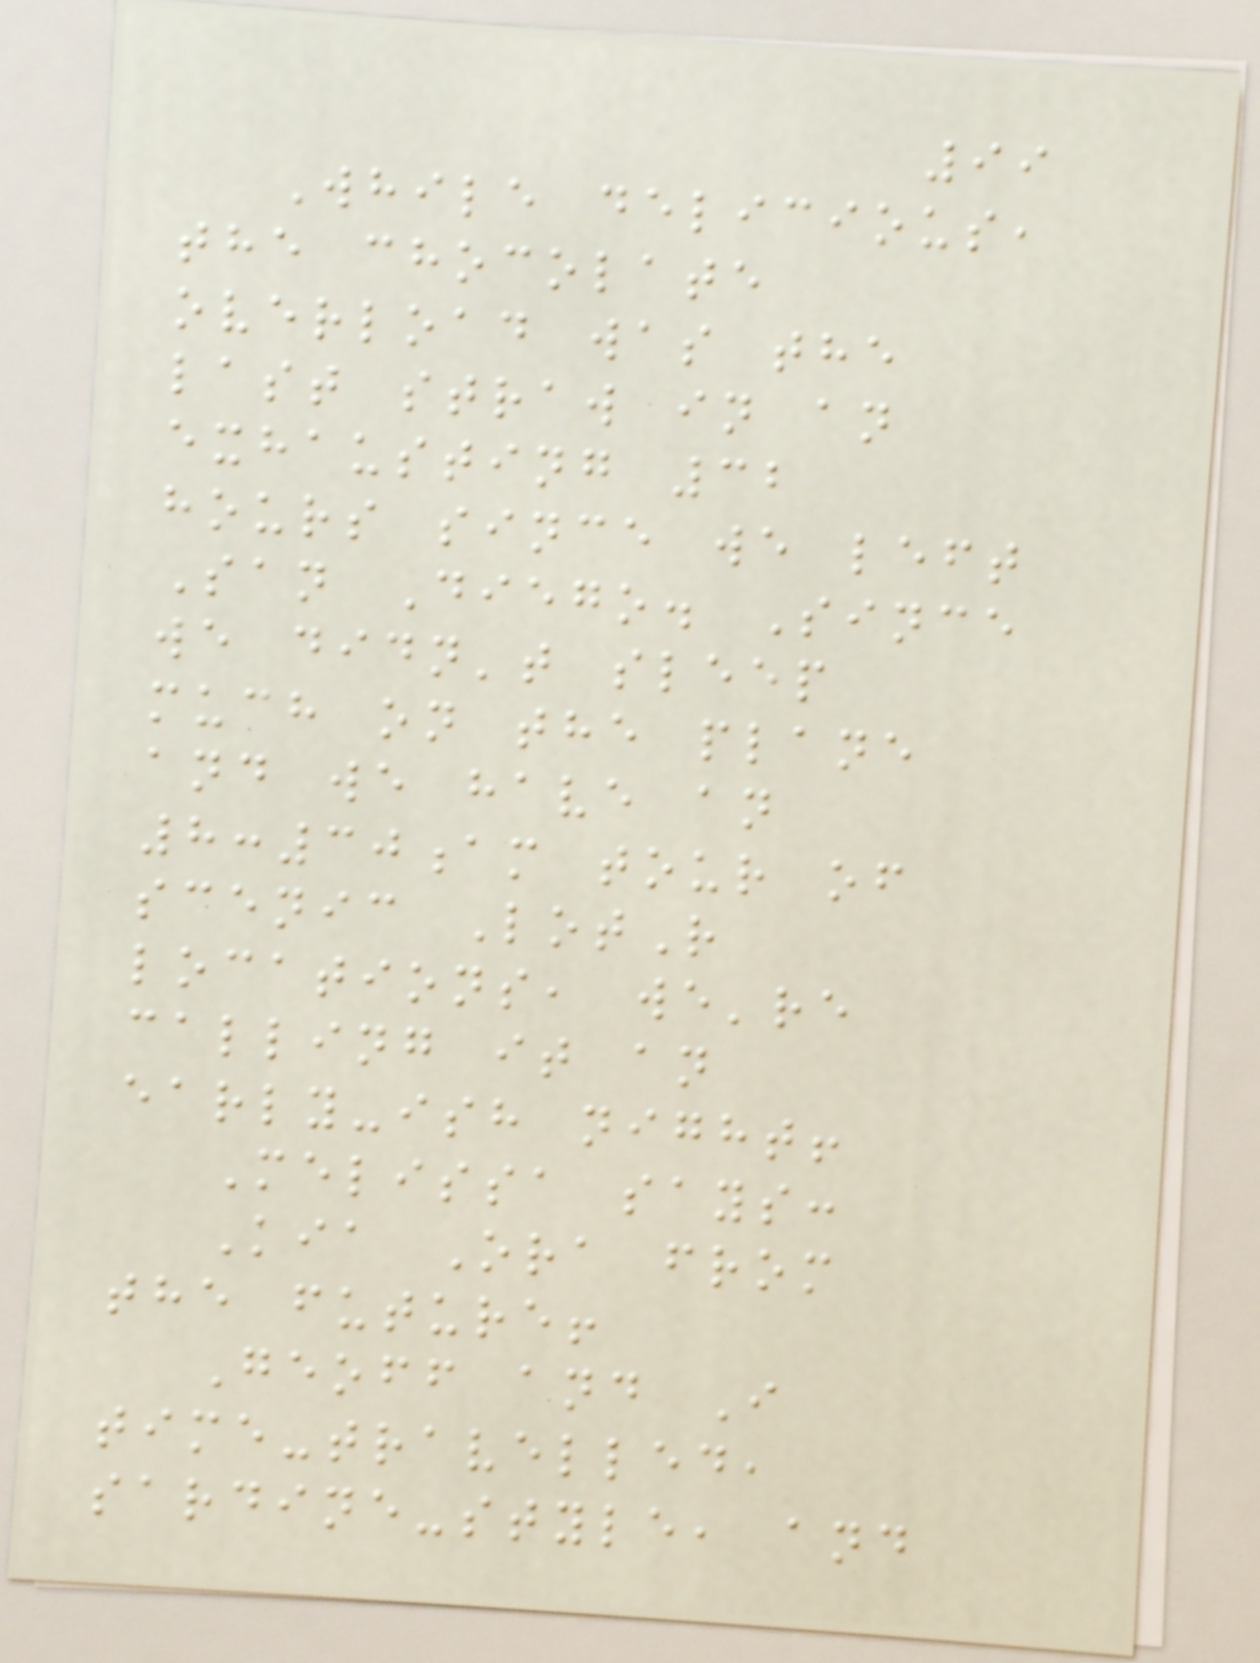99
While delicious,
the chocolate
overload was the
last straw in an
exhausting 32
hours since we left
San Diego. Since
we didn't sleep
much on the plane
and we have an
8:30am tour of
scenic LotR
locations, we're
calling it an
early-ish night!
Melissa says:
Kia Ora from
the future!
Geoff and I
time-travelled,
sardine-style, and
